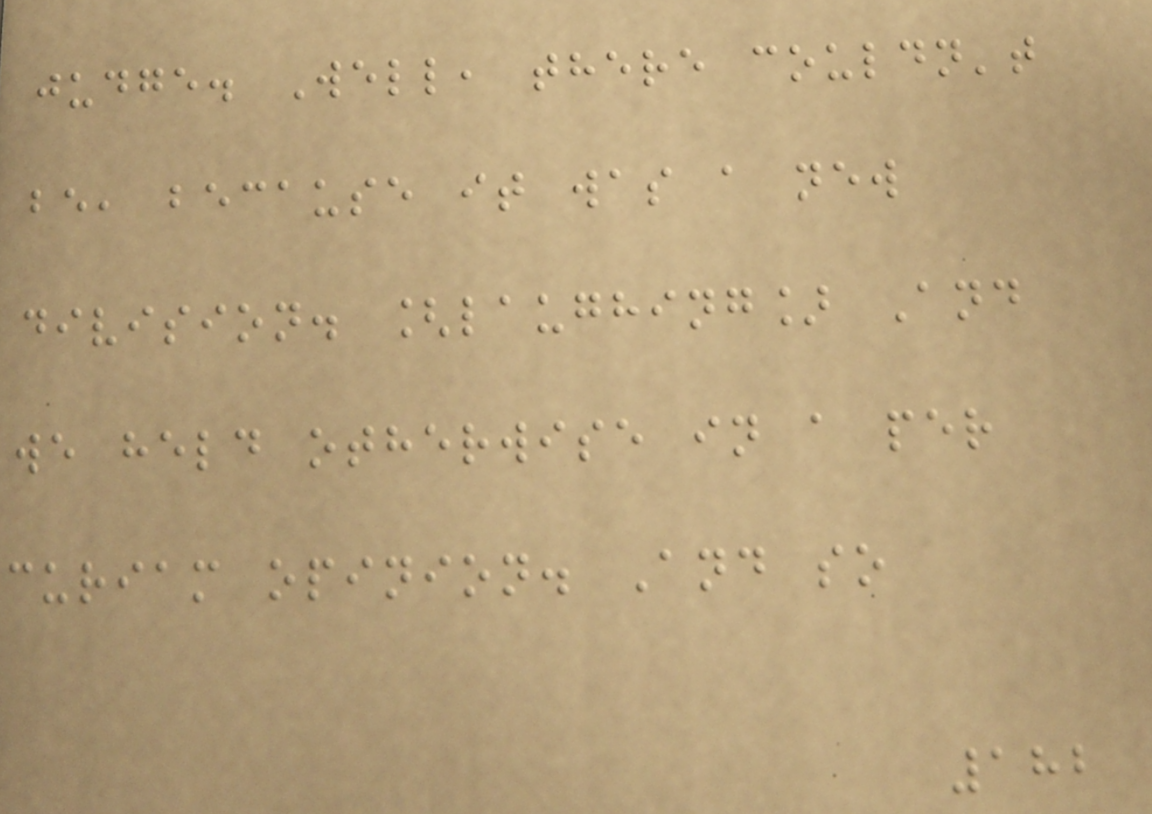judge. Well, there couldn't
be, because it was a new
division. [laughing] And
we held otherwise in a per
curiam opinion. And so
182
